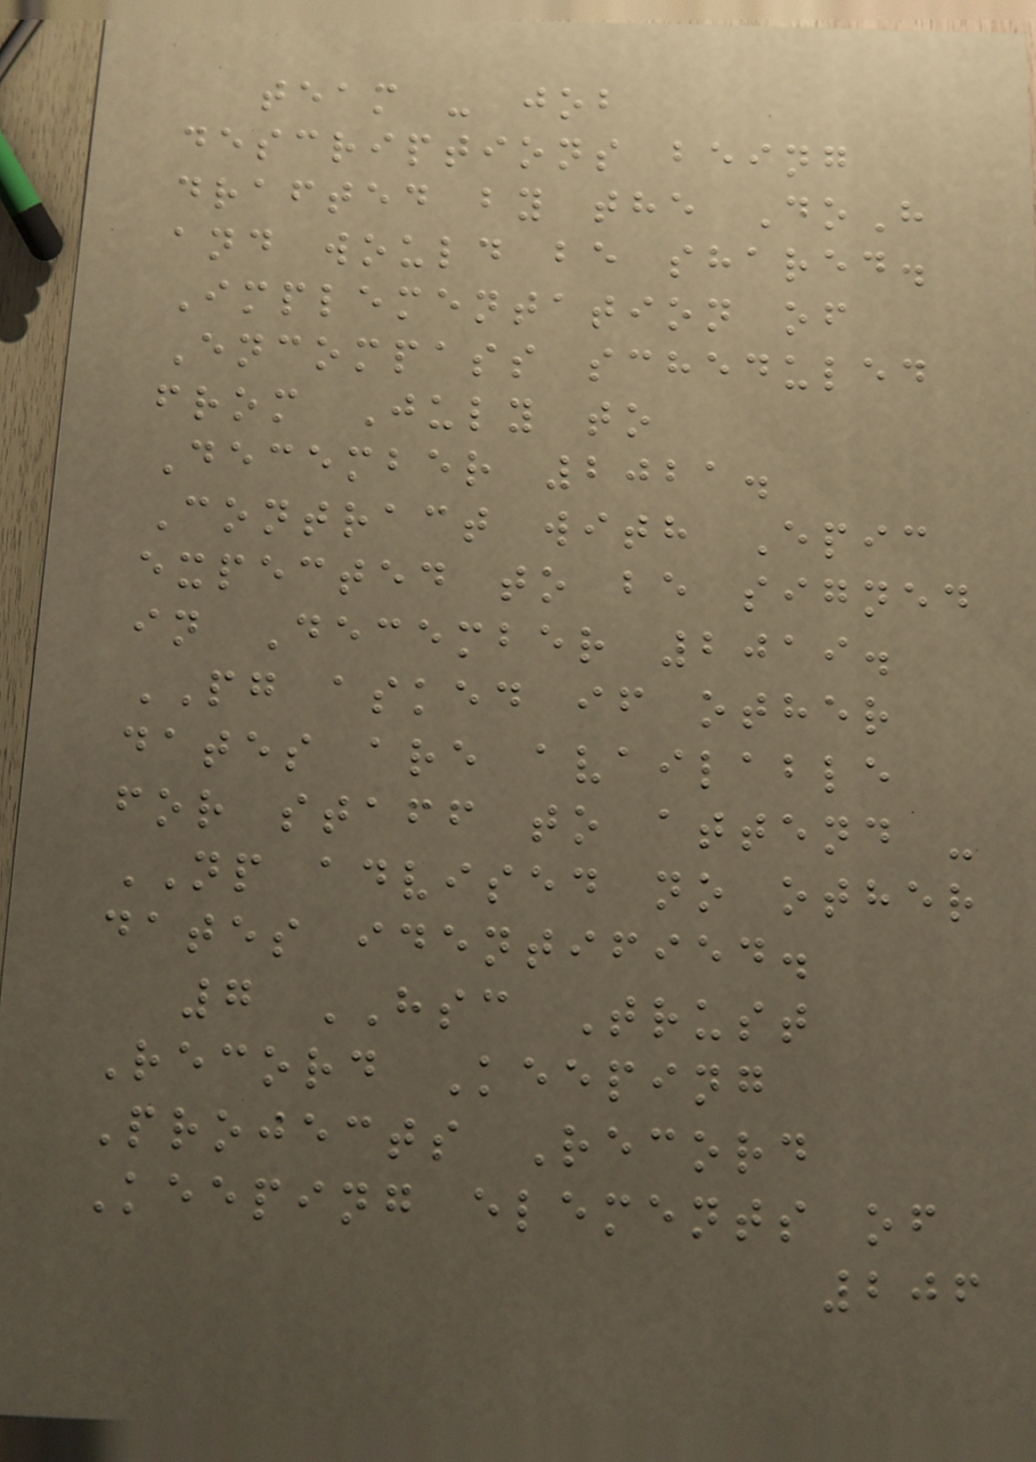team - job
descriptions being
drafted by the DoH
and would be shared.
Implementation of
Encompass scheduled
from July to
December 2021.
Contract with Epic
expected to be signed
in December 2019.
PG asked if other
dates are available
for staff to attend -
NP advised no other
dates identified.
7 HSC Trust
Record Keeping
Projects Record
Keeping elements of
206
